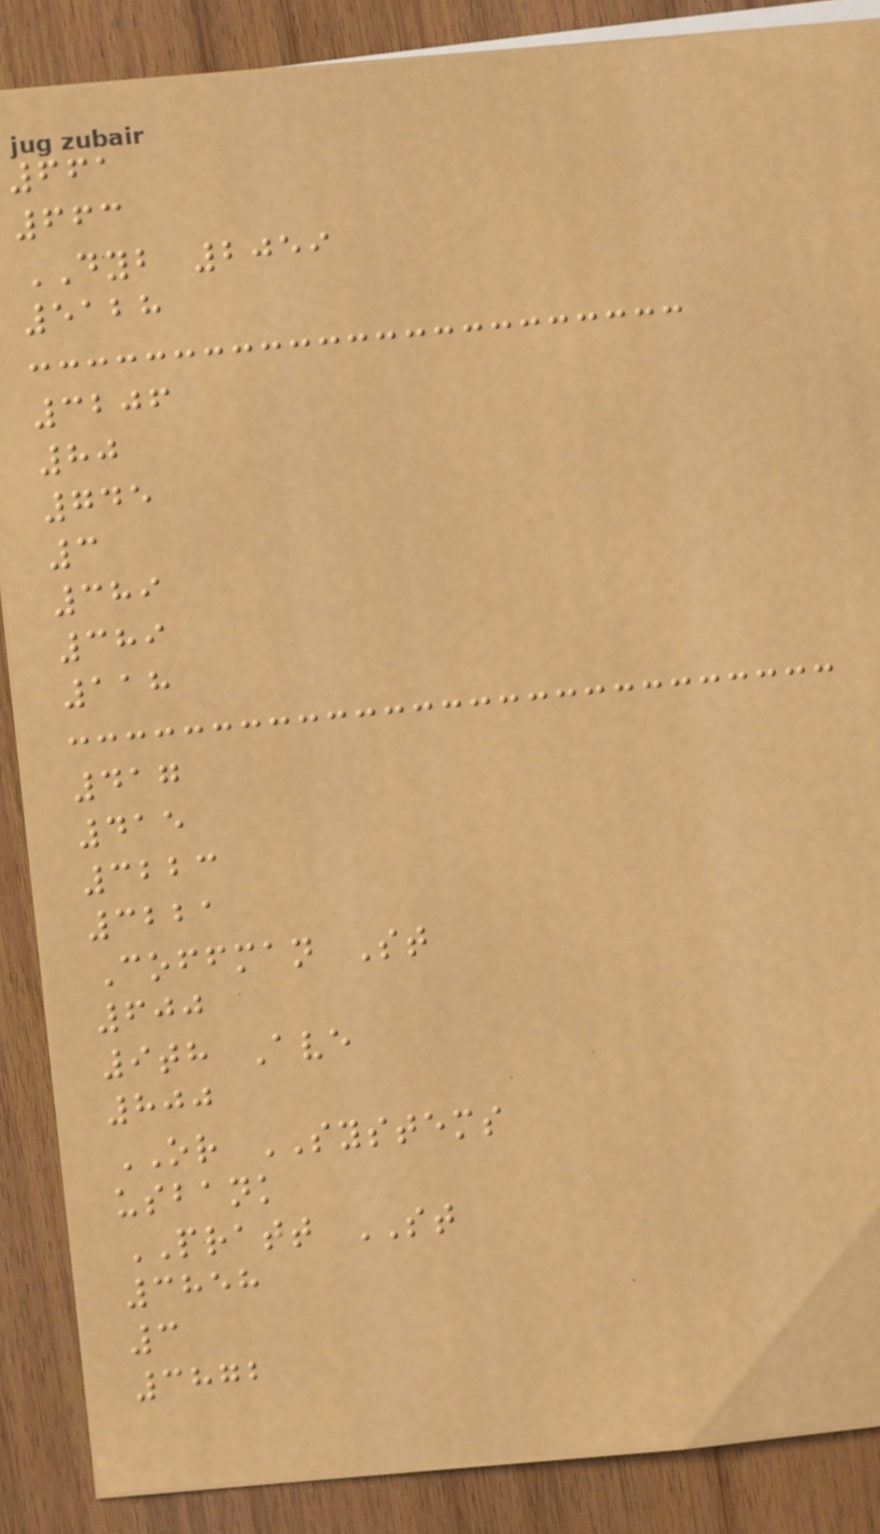661
663
DYB 2059
5128
3206
80
745
3
389
389
118
417
415
3223
3221
Coffman St
600
9th Ave
800
OR SYSTEMS
usbank
PRATT ST
3858
3
3872
